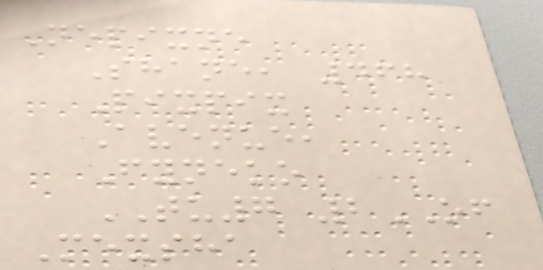Nepixne
Shane, 468
Pixpix
Avenue,
Fyneko
TU7 2OF
Mexsha
